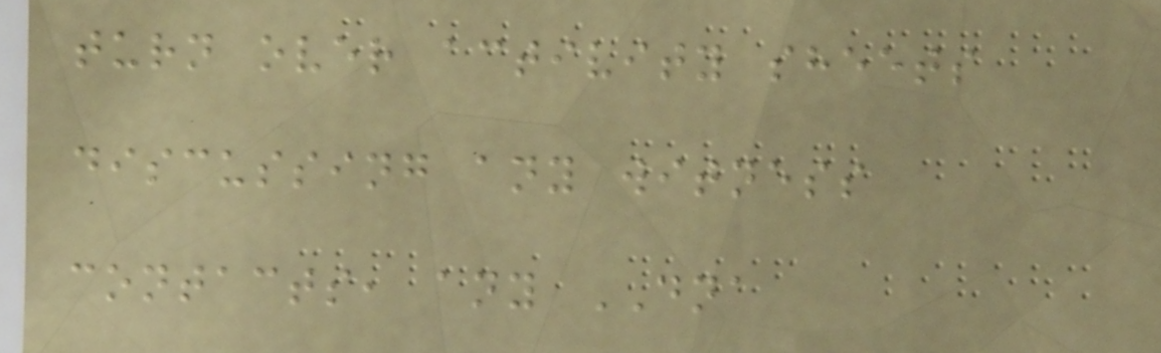turn over activity sheets
discussing any witness
contacts, any DNA
